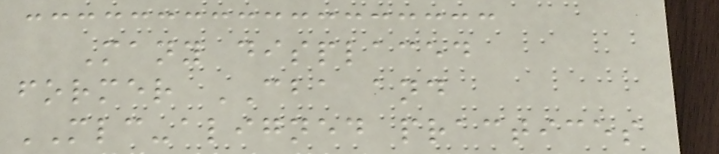Many displaced
former CBA and
MLC-aligned practices
